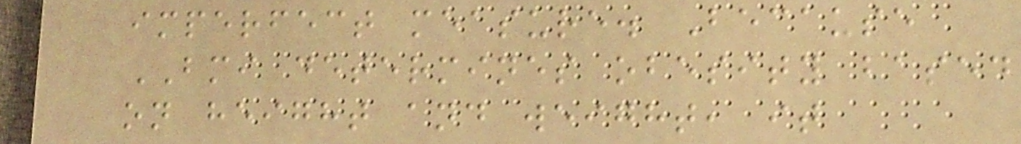imperfect measure. Because
BMI determines obesity based
on height and weight, it
